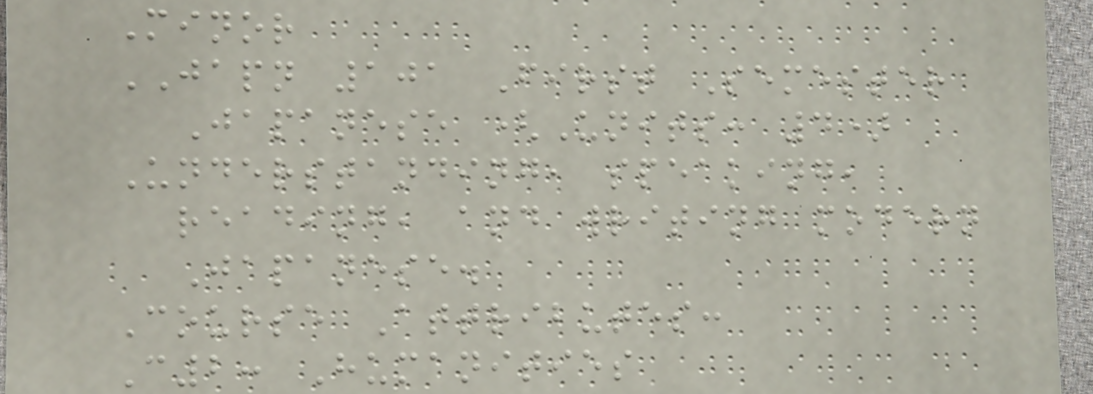Minor
JAPN 101 First Semester
Japanese (Units: 4)
Understanding, speaking,
reading, and writing modern
Japanese.
Course Attributes:
C2: Humanities
